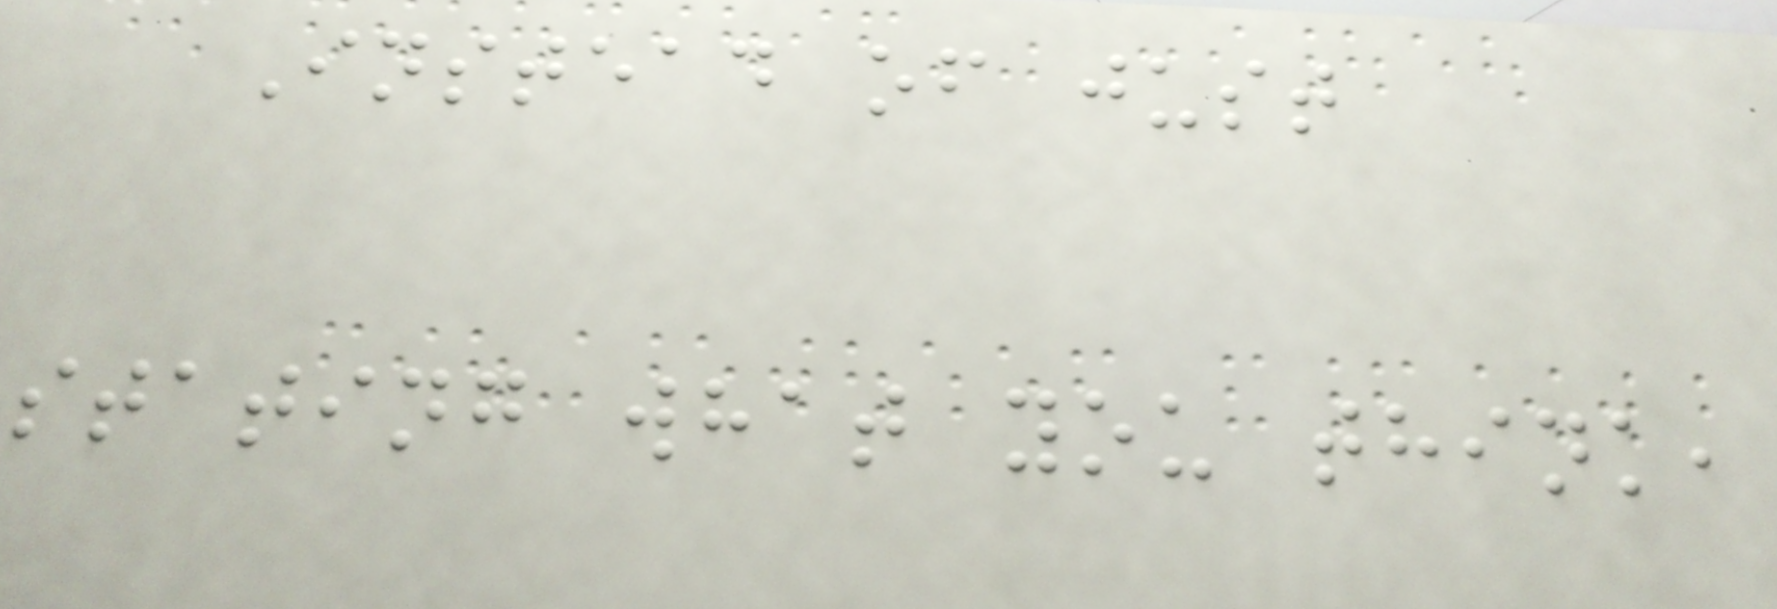Instead of just
stating what you think,
